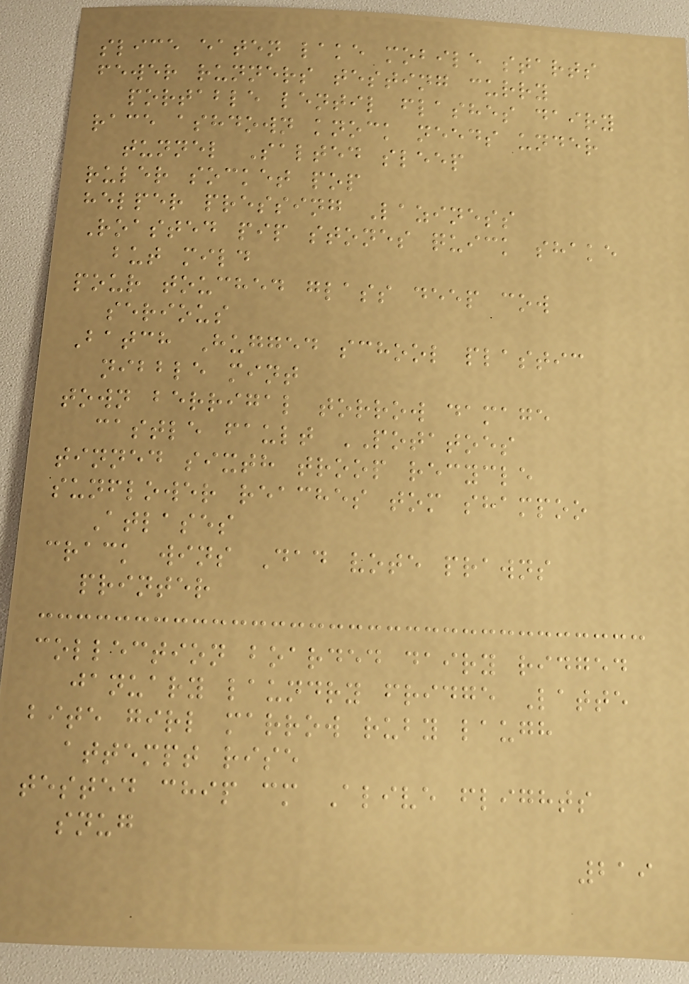slice eaten lake mobile starts
fewer runners testing curry
portable lentil flashes dairy
race ashdown knock needs under
tunnel Salted sleep
ruler socket pop
helper pressing Laziness
Roasted pip stones quick shake
but mild
pour touched glass deep cow
serious
Batch Hugged school plastic
nibble mint
town berrigal torrow damage
castle fault POTATOES
tinned sixth troop recycle
sunflower reaches tom shampoo
Atlases
crack wins Dad vote prawns
printer
collection boarded dairy ridged
january laundry fridge Latte
bite girl marrow ruby laugh
attempt rise
tested chip cm Alive flights
snug
219
